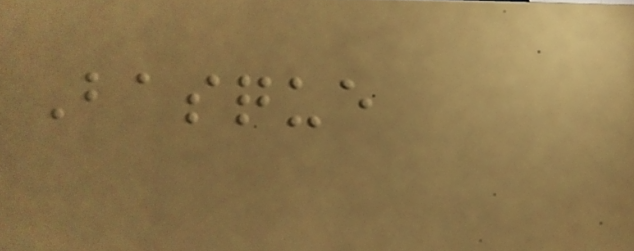Basque
